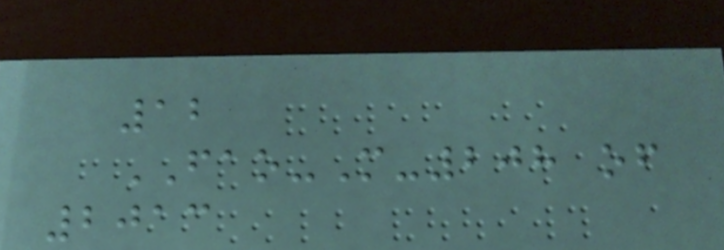12
FAO-M-208 of
2013
